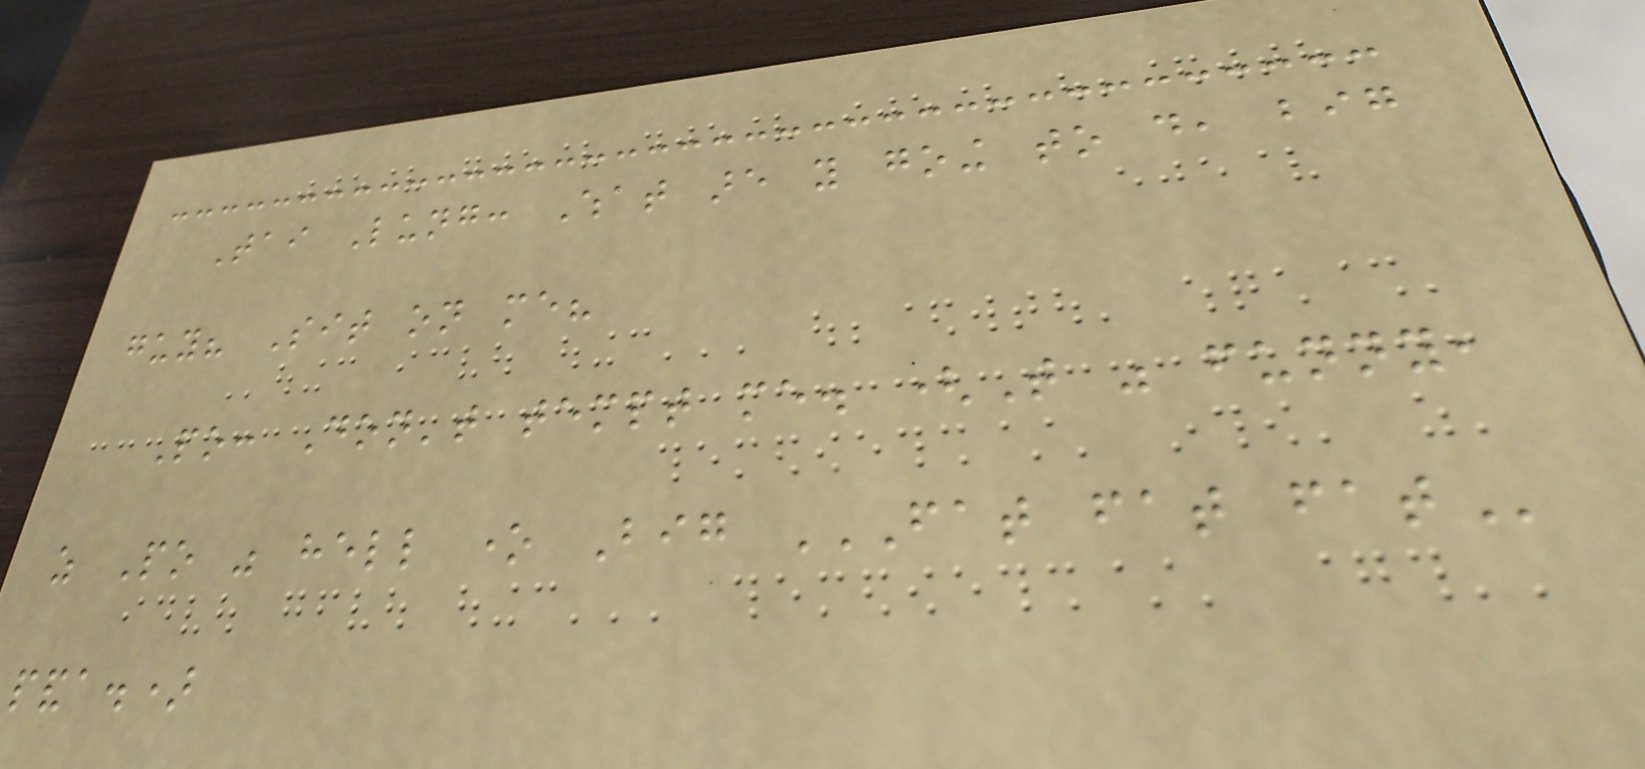Tai Lung: What are you going to do, big
guy? Sit on me?
Po: Don't tempt me. (That was funny,
as Po was hell one Big FAT FAT FAT
panda.)
